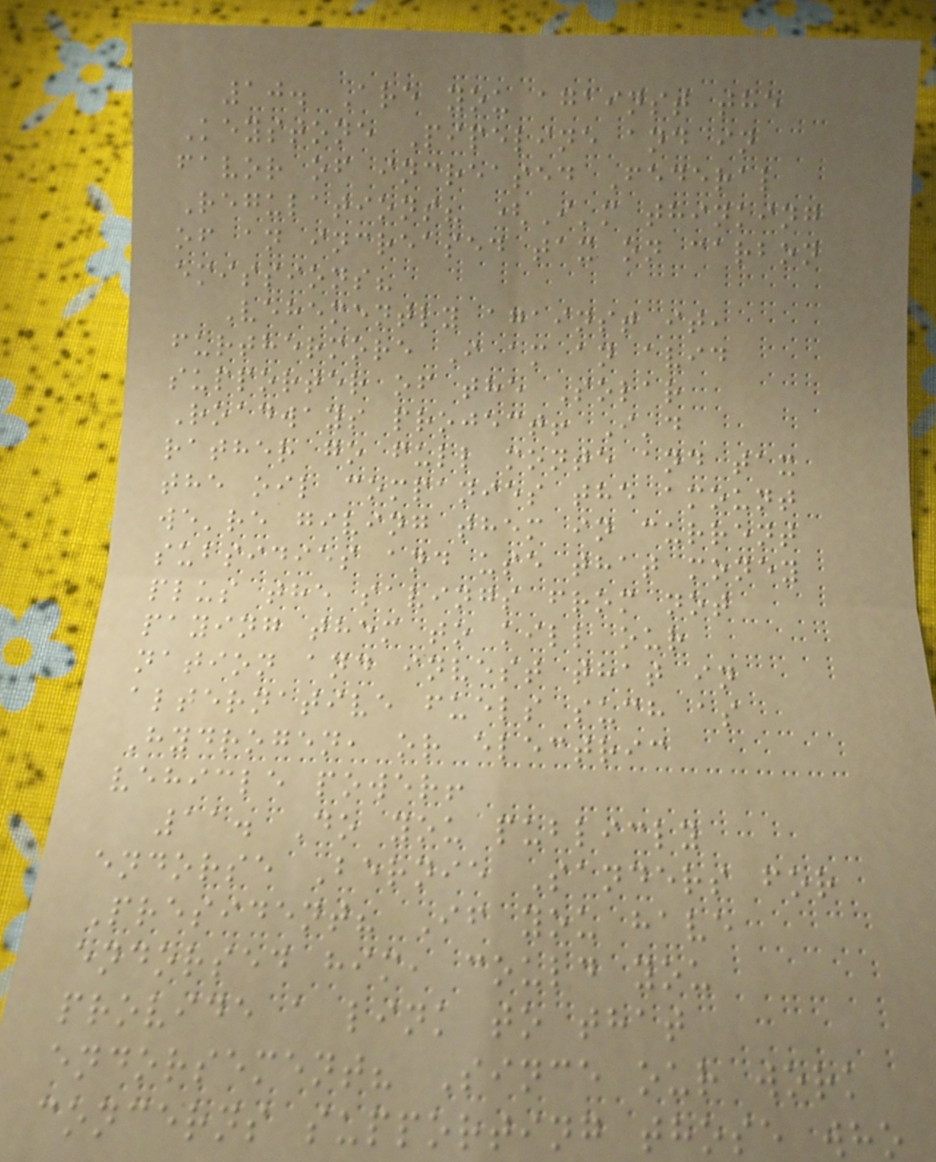10. Are you against the
Keystone Pipeline and in
favor of increased Federal
Regulations? (I'm thinking
of an increased tax on carbon
emissions?
Vehemently against it,
furthermore I am an avid
supporter of the Solar
Roadways project! I'd
rather go full monte and tax
the oil companies the amount
we're giving them in current
subsidies and use that money
plus the savings from not
paying them to kill our
nation and invest that in
alternative fuels such as
Hydrogen, or electric
vehicle power!
11. Do you publicly
endorse Bernie Sanders for
President? If you have
endorsed him, could you
provide a link to that
endorsement? Since our work
concerns supporting those who
